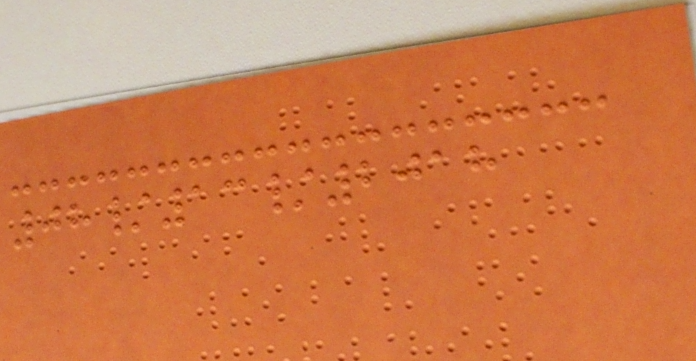08/13/2018
